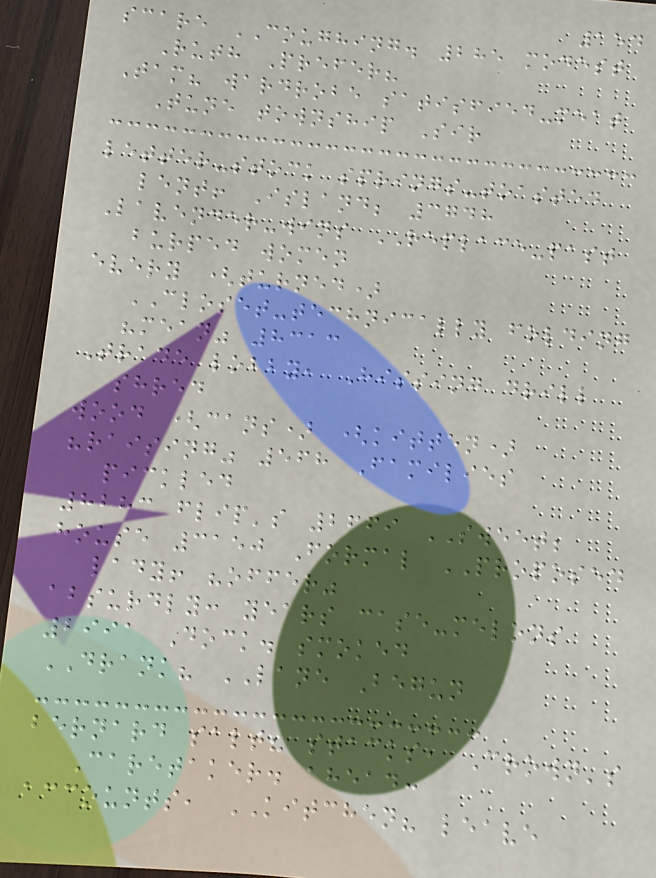154
scare COUGHING. 285 modest
Ruth Prefer?
Tam? wardrobe satisfied-meat
Tune township Sir
letter-stock springs-toasted
lent! Island; 3748
Lavender-wins REPLACE-past
burped women
every (turned)
CLOSET-technically folding
"mean" 8313
Trade lobby, Hissing drill
shred
wood (cans) (kitten)
"raising" 568 Families
pickled
8283 flip's 2669 SWEET;
house 3150 Formal PROPOSED
lady! "offer"
absurdly: years case-melons
2991 Dock. smoked
DRANK? LANE Begun
bernard salt? stacks, Crown's
Caretaker. ahead:
accounts, KITCHEN? leave
